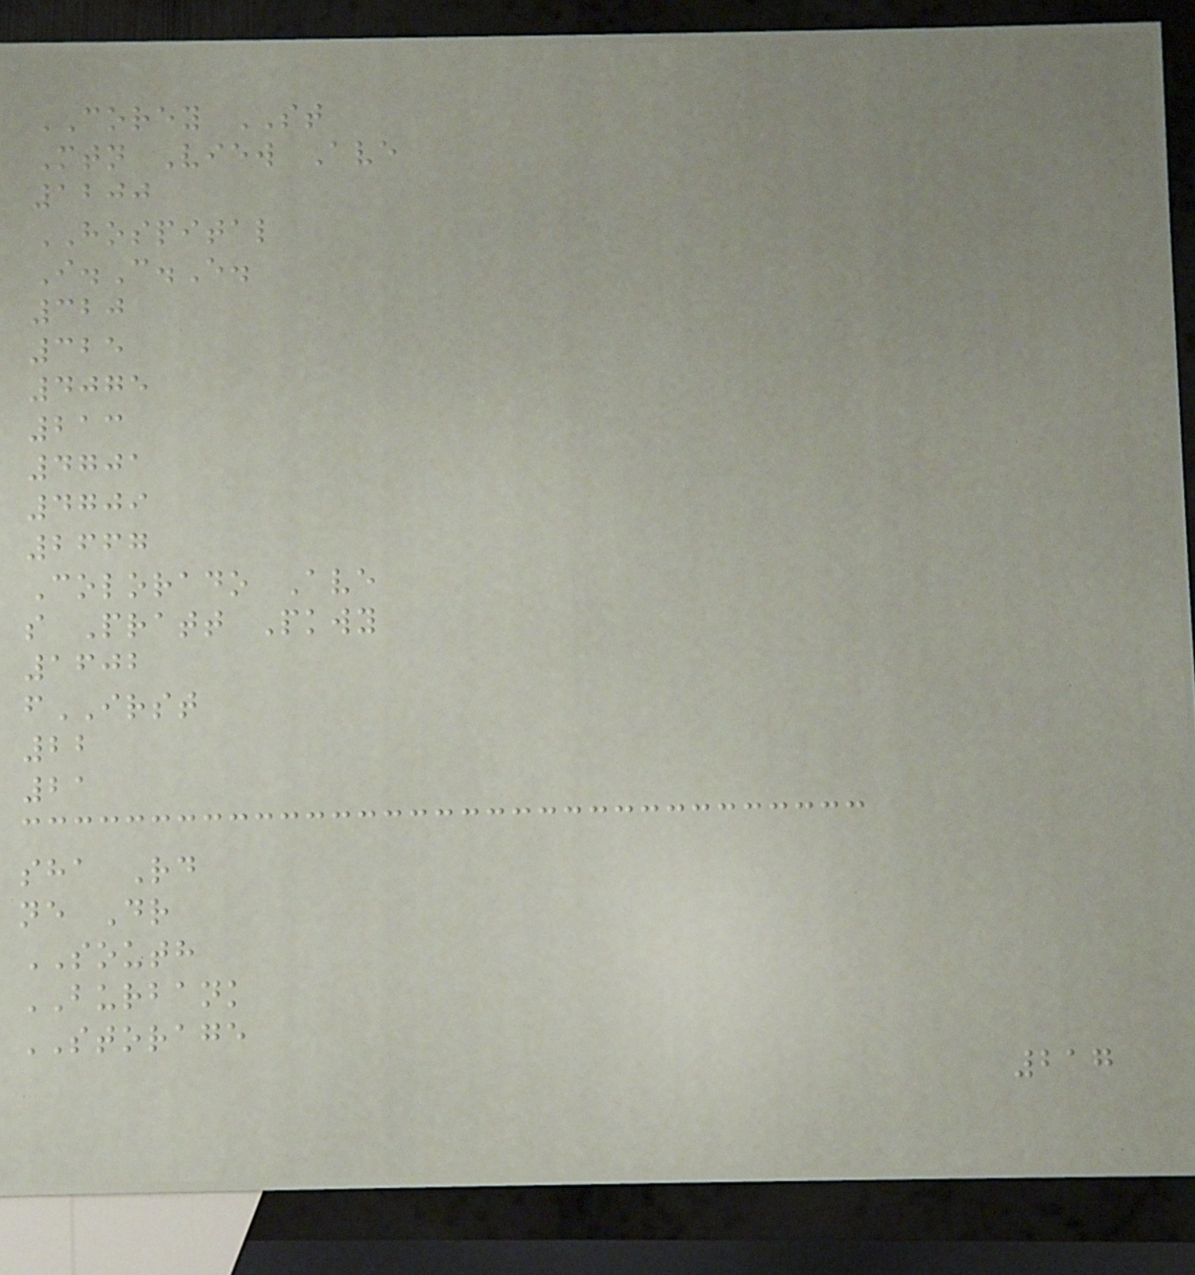COREY ST
Mtn View Ave
1200
HOSPITAL
I.C.E.
320
325
4075
213
4701
4709
2667
Colorado Ave
s Pratt Pkwy
1602
fIRST
22
21
sha Rd
ne Dr
SOUTH
BURBANK
STORAGE
217
